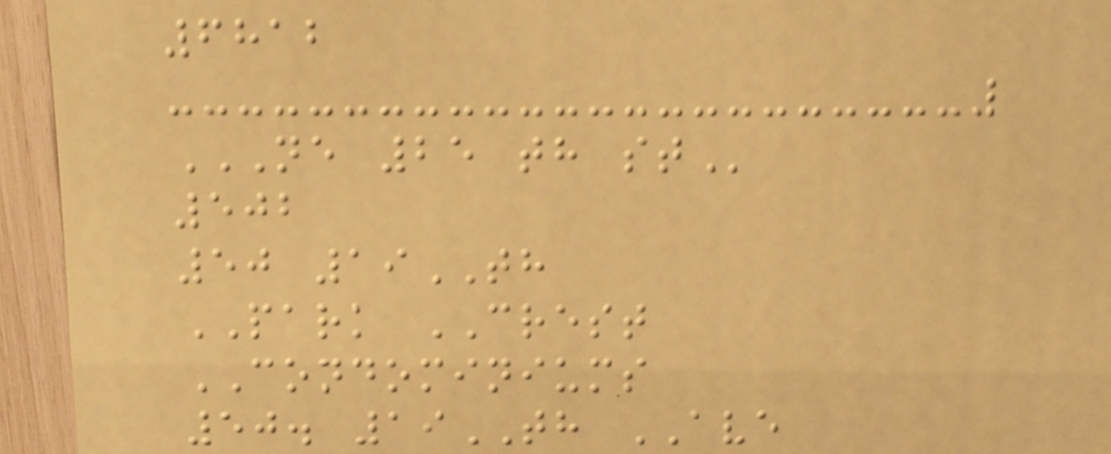6812
NE 25 TH ST
502
50 19TH
PARK CREST
CONDOMINIUMS
50. 19TH AVE
